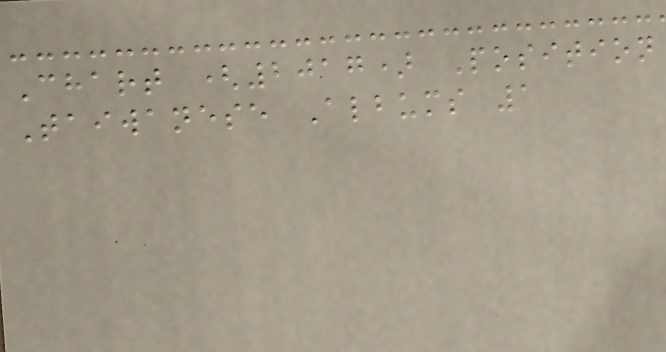Chart (2017) Position
Taiwanese Albums 1
